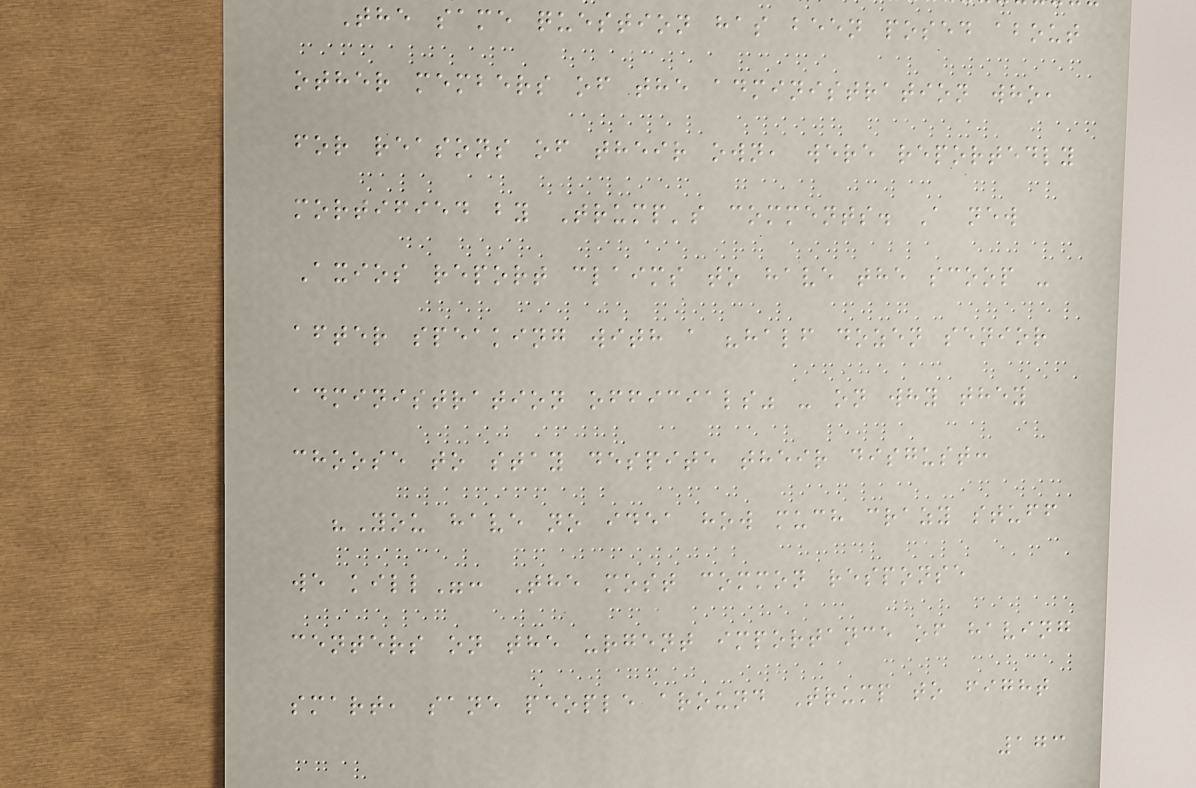The same question has been posed about
other members of the administration who,
for reasons of their own, were reportedly
mortified by Trump's comments. A new
Axios report claims to have the scoop -
after speaking with a "half dozen senior
administration officials" - on why they
choose to stay despite their disgust:
"You have no idea how much crazy stuff
we kill": The most common response
centers on the urgent importance of having
smart, sane people around Trump to fight
173
